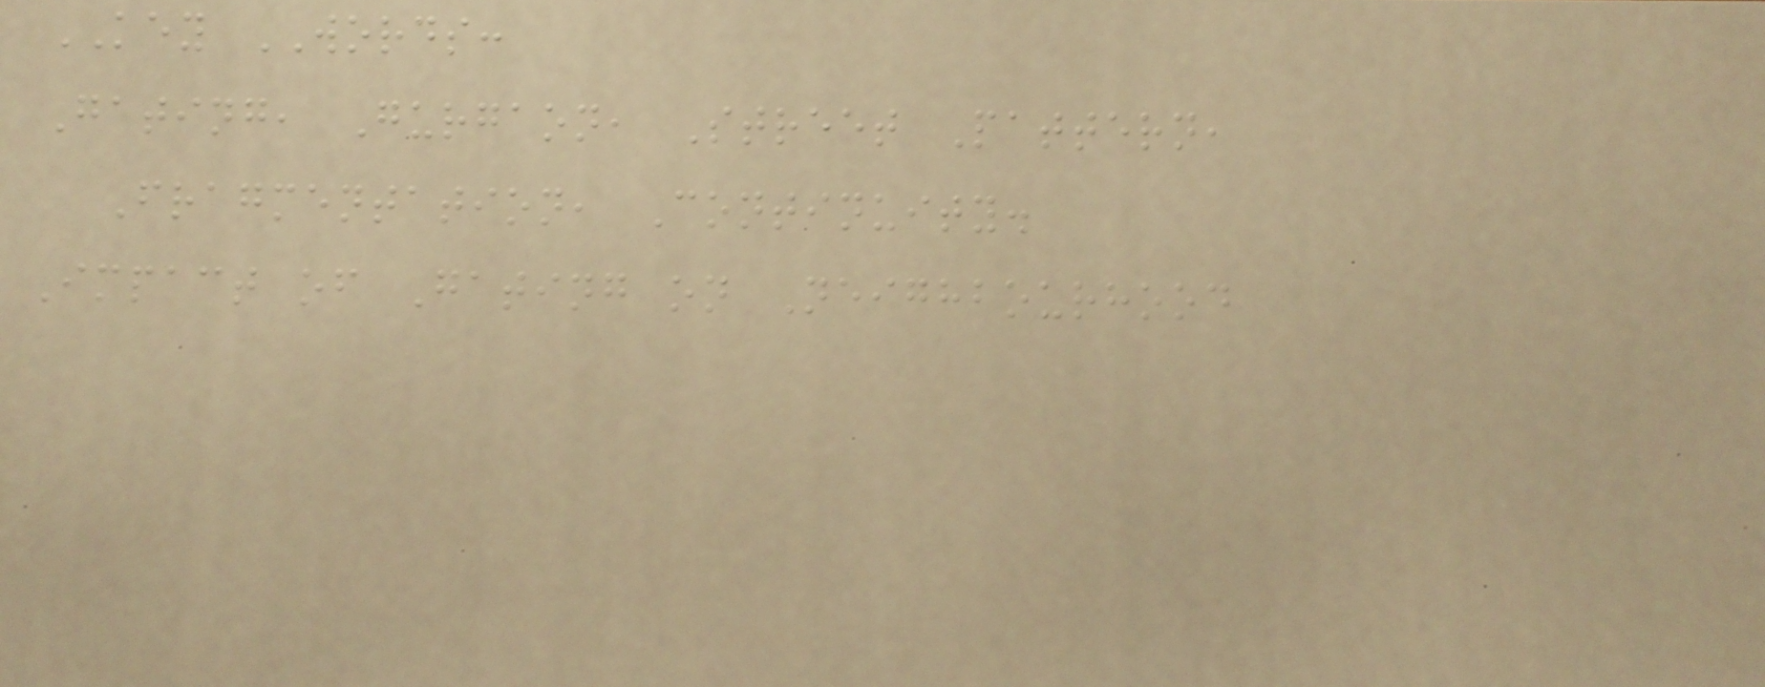KEY WORDS:
Gating, Gurgaon, Street Pattern,
Fragmentation, Continuity.
Impact of Gating on Neighbourhood
